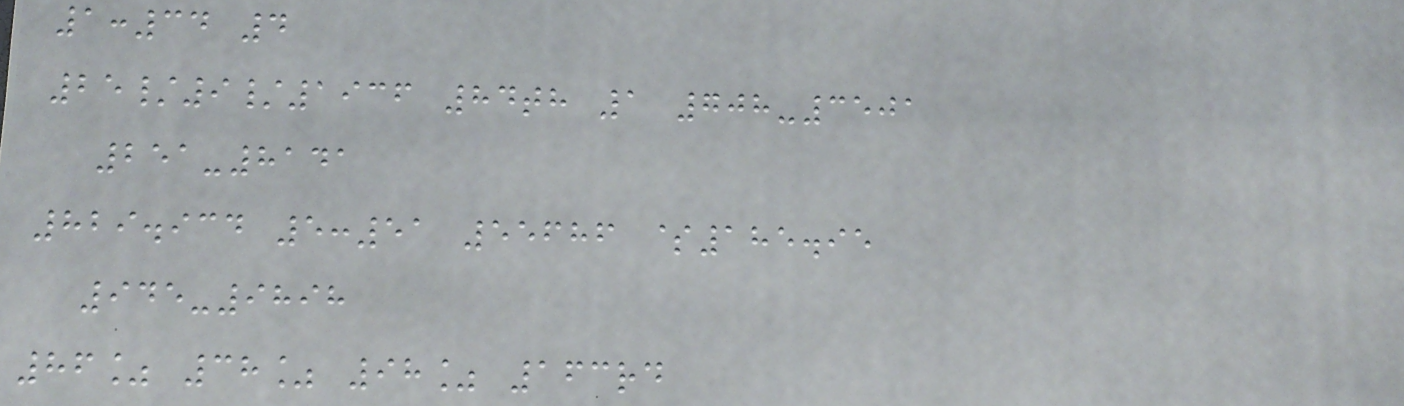1:34 4
25/9/1936 84th 1 708-3501
251-8141
829.934 5:51 55686 $185.95
945-9898
86% 38% 98% 163rd
